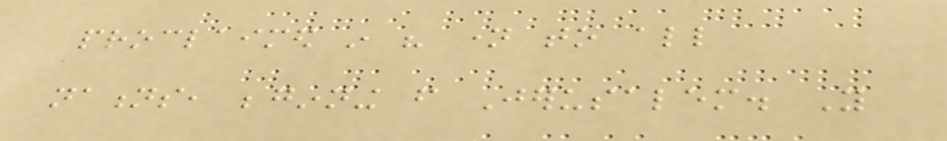proclaimed in his name to all
nations, beginning from Jerusalem. You
